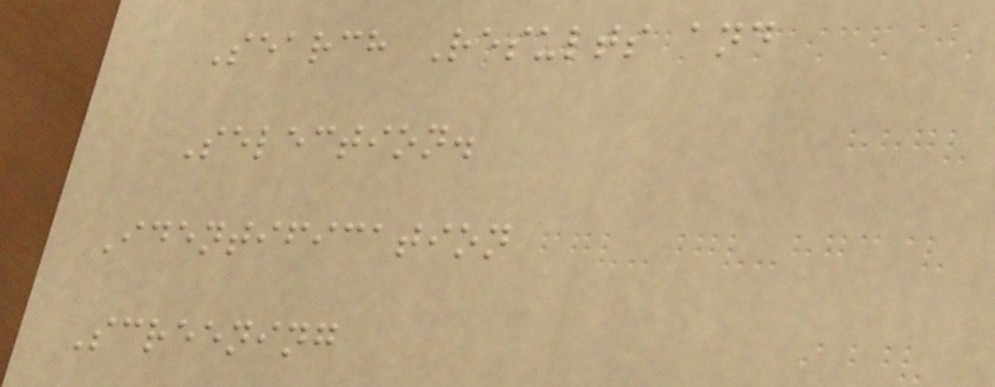Search Results and
Selection.
Identification
Screening
